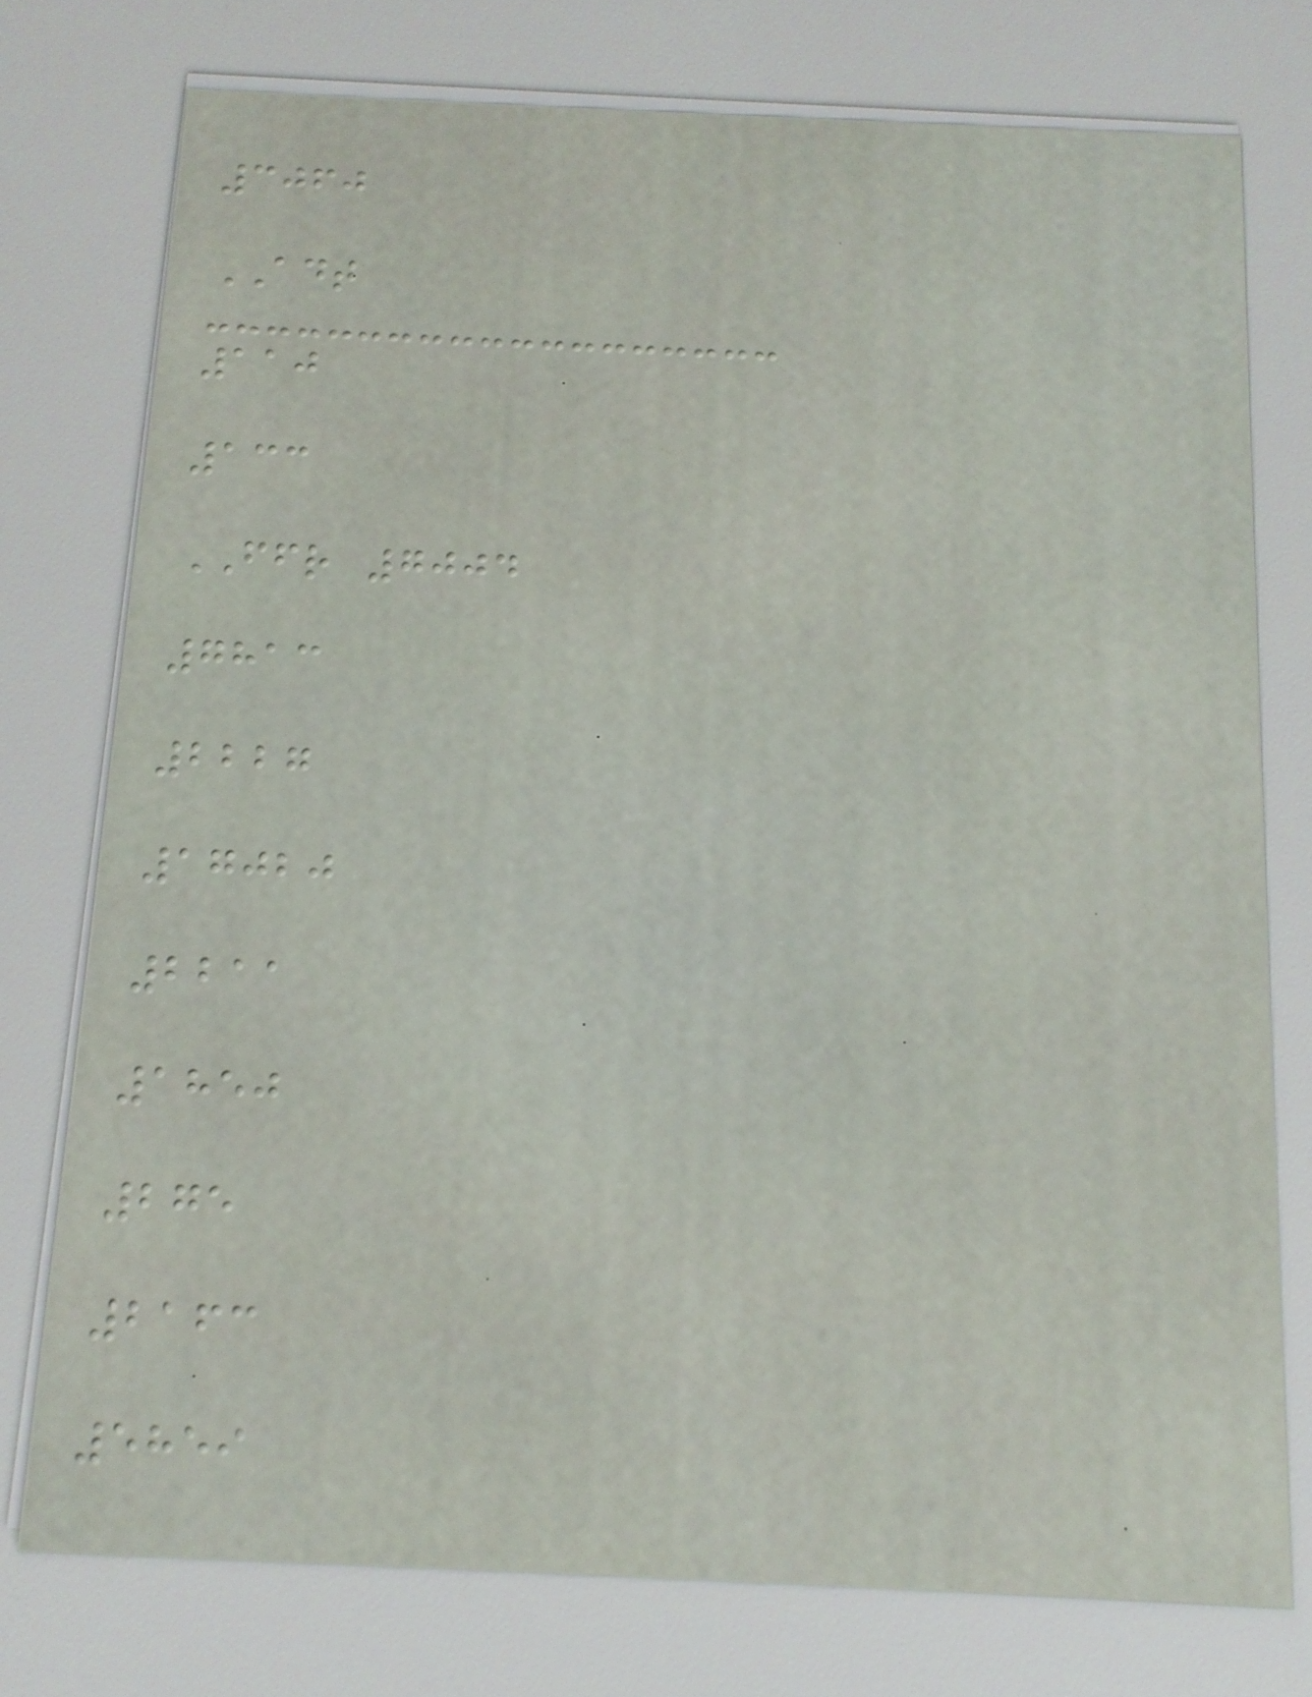3060
ADT
110
133
FFR 7004
7813
2227
17020
2211
1850
275
2163
5859
